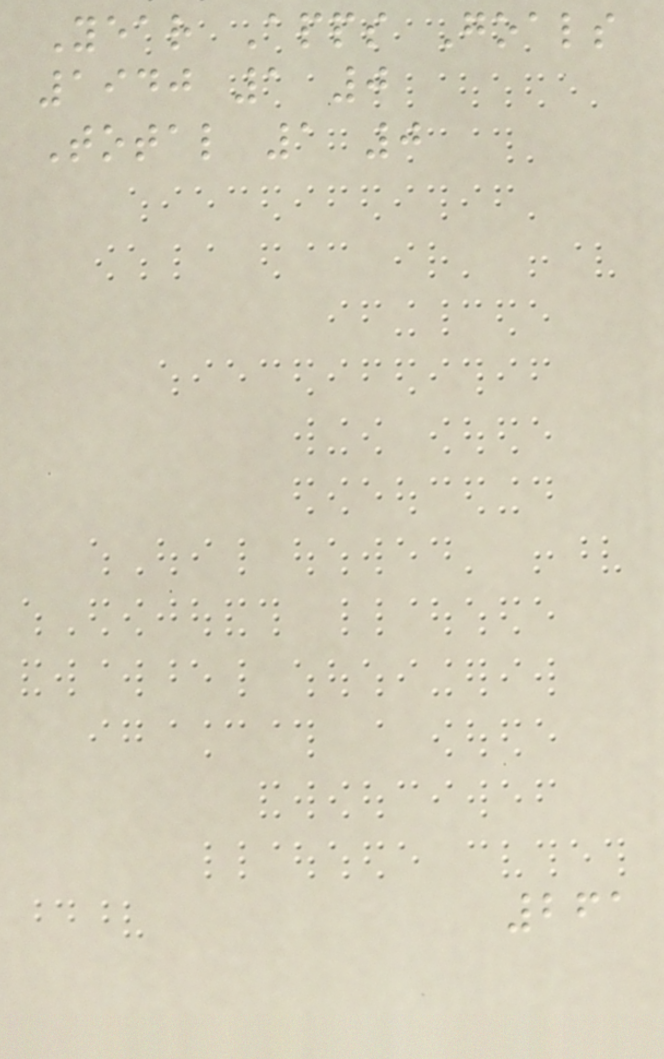Year Apps Goals
1940 1 0
Total 1 0
261
